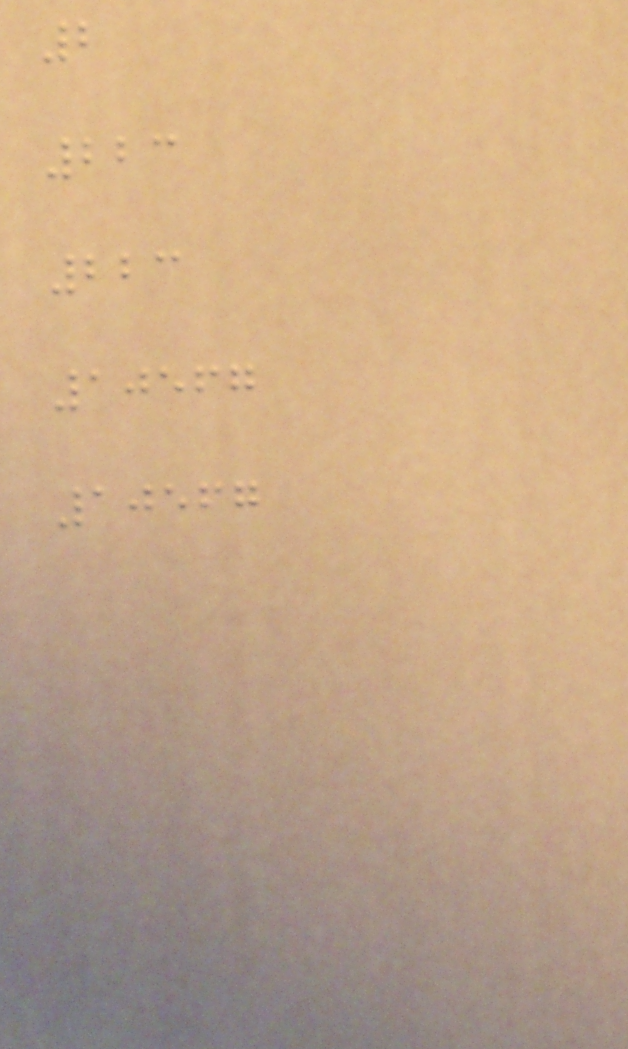2
223
223
10567
10567
